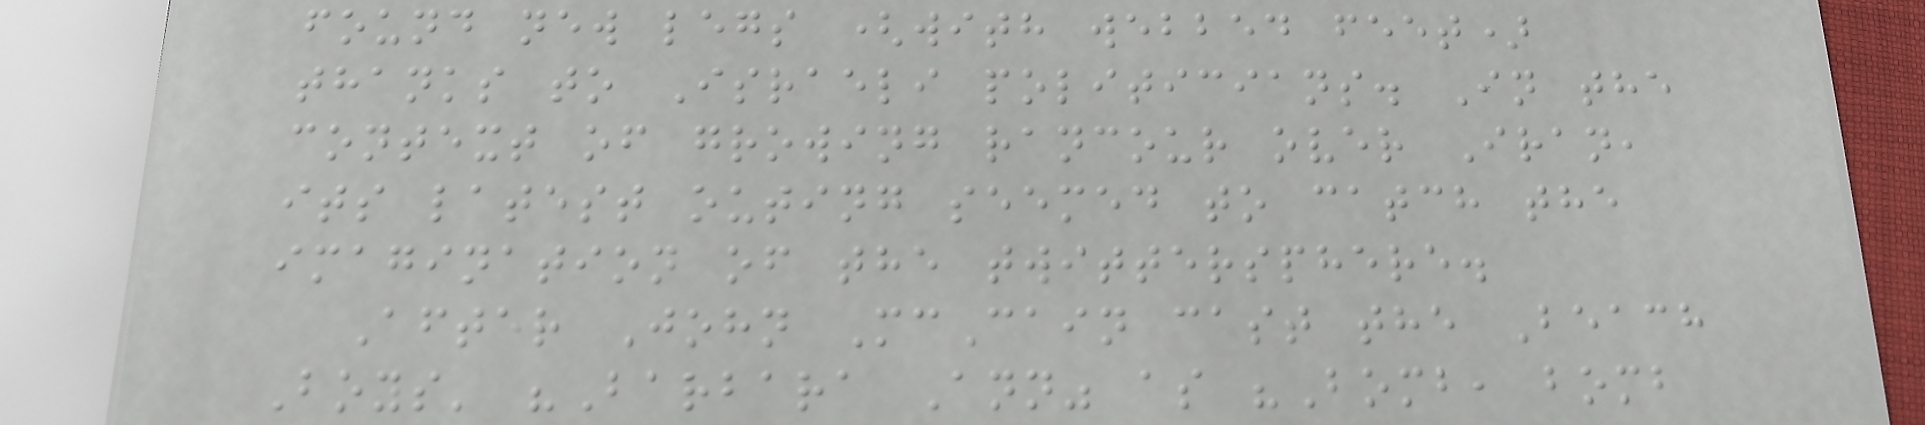found new legs (with webbed feet)
thanks to Israeli politicians. In the
context of growing rancour over Iran,
its latest outing seemed to catch the
imagination of the twittersphere.
After John McCain cast the Beach
Boys' "Barbara Ann" as "Bomb, bomb
